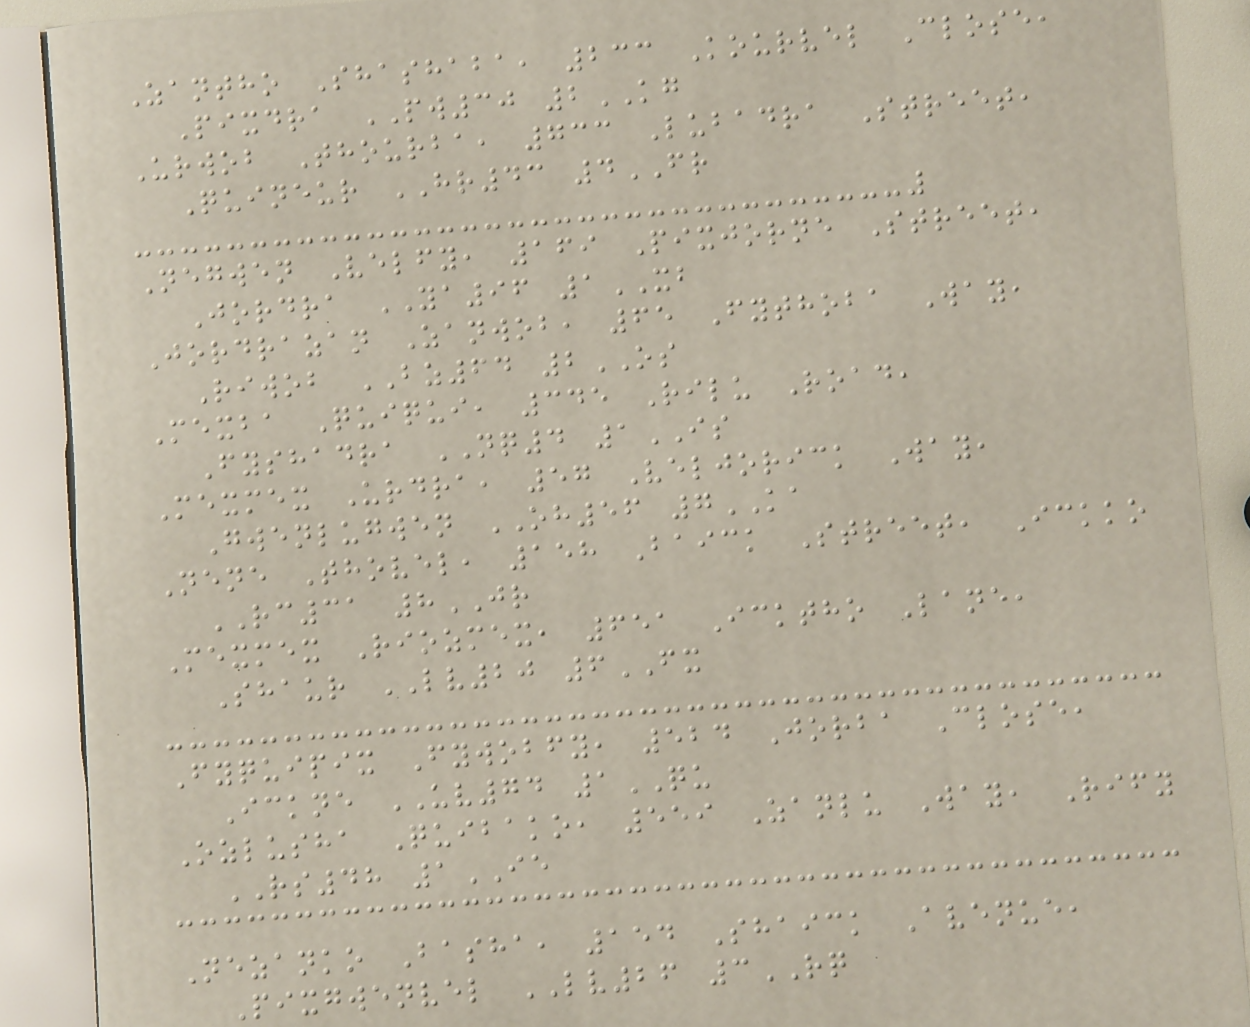Zantho Shashaba, 233 Kourvel Close,
Pixdra PW30 2KG
Urwob Thourba, 733 Lubadra Street,
Quineur HR43 4FR
Negwen Velfy, 169 Pixjorne Street,
Jordra YA96 1XB
Jordrazan Zanwob, 65 Fythoba Way,
Riwob BZ64 2OS
Mexba Quiqui, 345 Rilu Road,
Fyshadra NQ4 1IS
Mexmex Urdra, 57 Veljorick Way,
Gwenlugwen OH56 7KA
Nene Thovel, 158 Baick Street, Ickko
RC31 8JR
Mexmex Riozmex, 651 Icktho Lane,
Shaur LV20 6FX
Fyquipix Fywobfy, 524 Jorba Close,
Ickne UV74 1QU
Ozlusha Quibako, 559 Zanlu Way, Rify
RS48 1IE
Nezanko Basha, 154 Shaick Avenue,
Pixgwenvel LV26 3RQ
